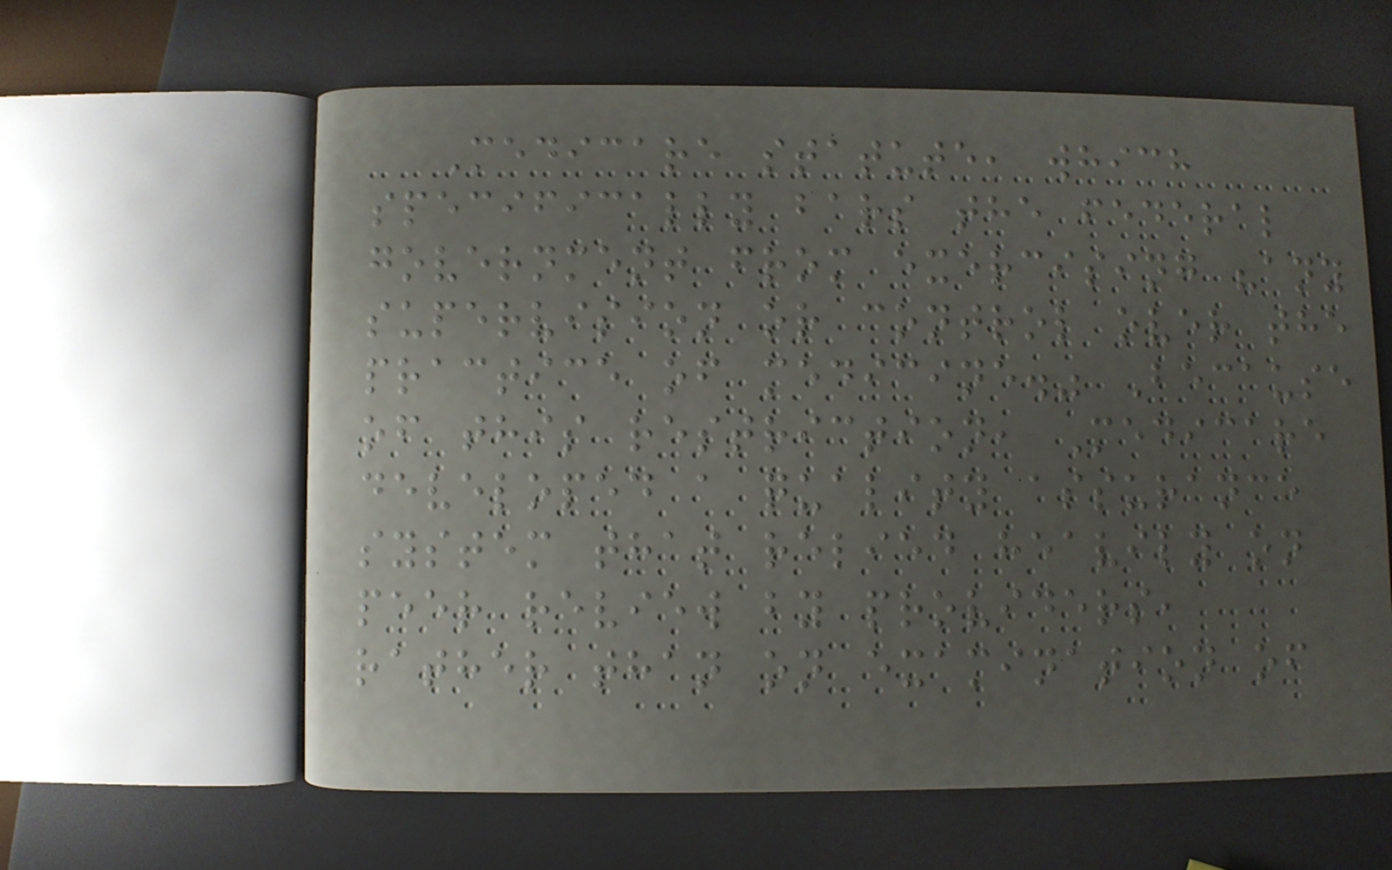Medicare statute, which
specifically bars the federal
government from exercising "any
supervision or control over the
practice of medicine." Because
of this restriction, Medicare
developed a quality assurance
system that relied heavily on
peer review by providers,
rather than on examination of
